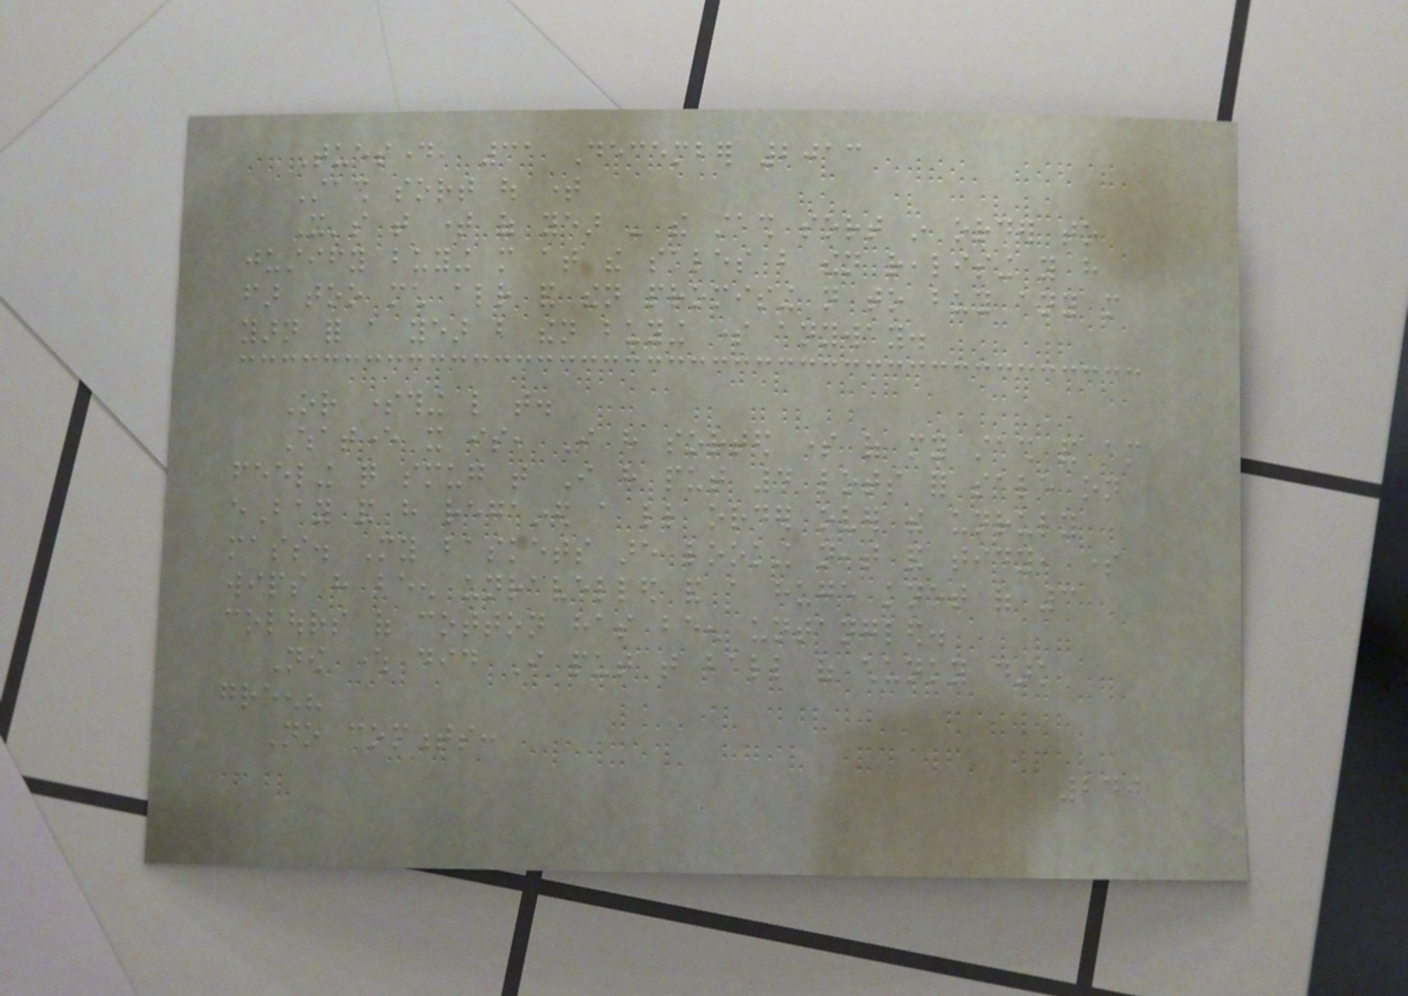Tuesday, 31 December 2013
Stash sort out time
It's that time of year - the stash sort in order to
justify buying more at the sales but then realising you have
far too much already and then promising not to buy any more
yarn for a year but then buying some anyway.
Or something like that.
Whatever it is, I have sorted some of my stash and am
feeling quite smug that I have put 4 lots for sale on
eBay and have regained a little order over the unruly
mass. My baskets are looking neat and tidy, some
wips have been unravelled and a huge knot of 3
colours of cotton has been untangled.
Now where did I put that ball of chunky dark
green?
No comments:
240
